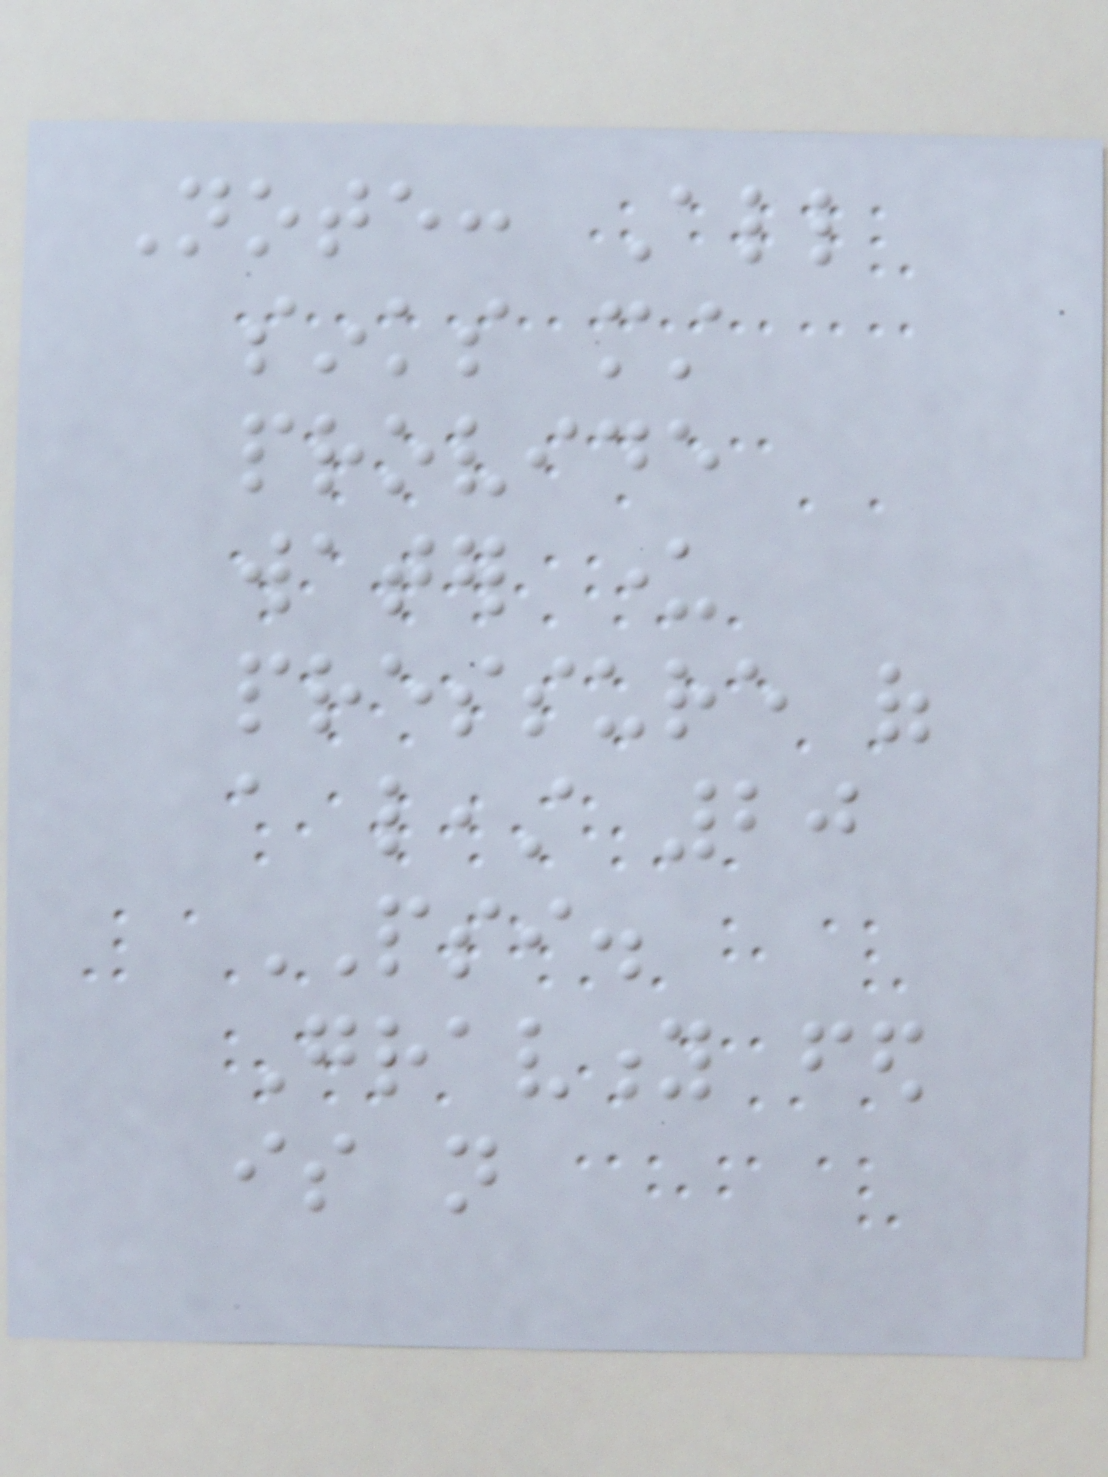Note: All
sinks must
provide
water under
pressure of
a least 20
PSI.
Gravity fed
is not
